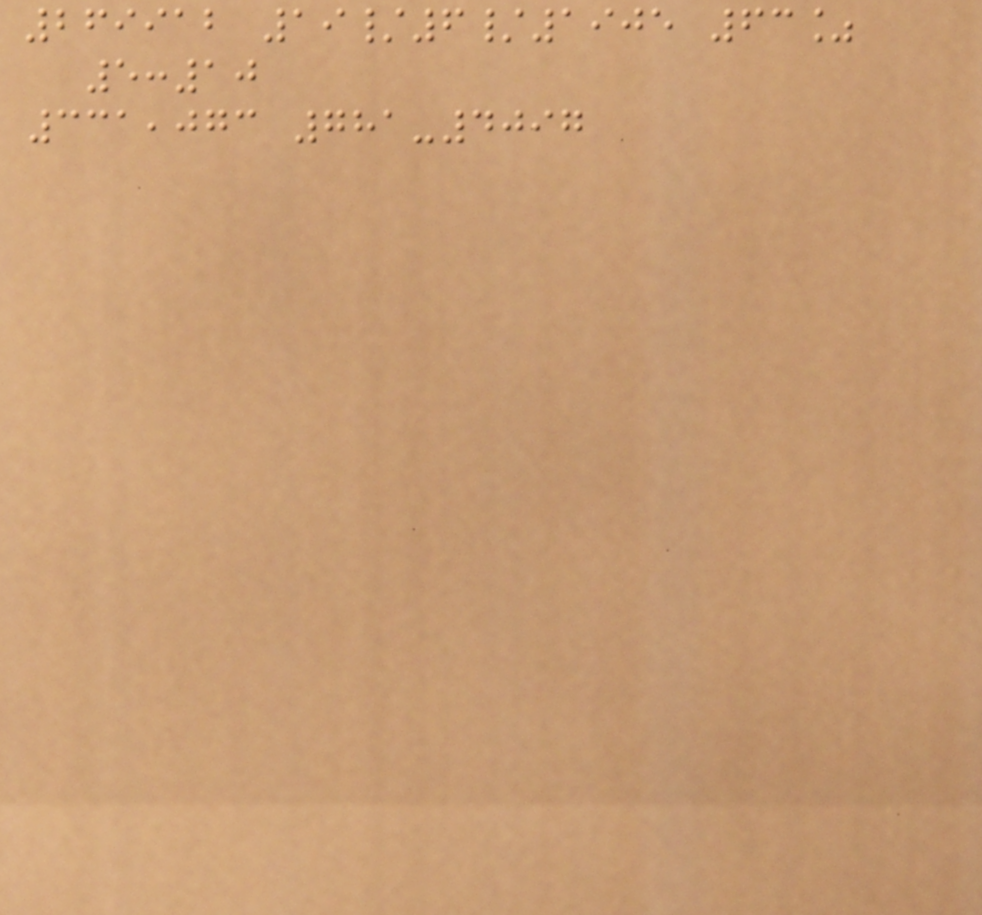269912 19/6/1905 63%
5:10
331,073 781-4097
